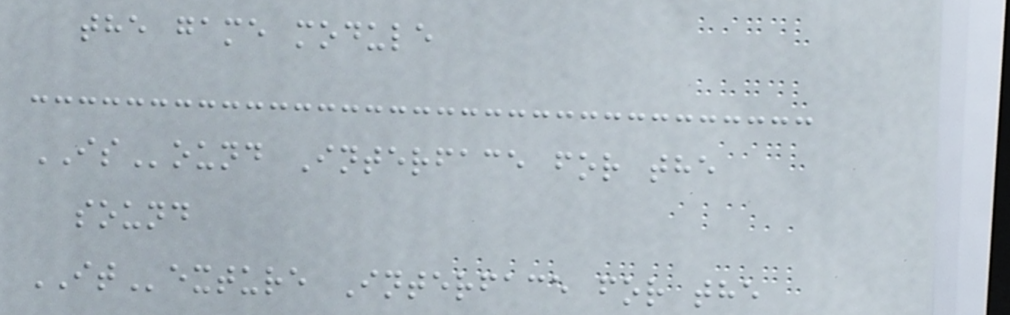the game module
ISound Interface for the
sound
ITexture Interface for the
